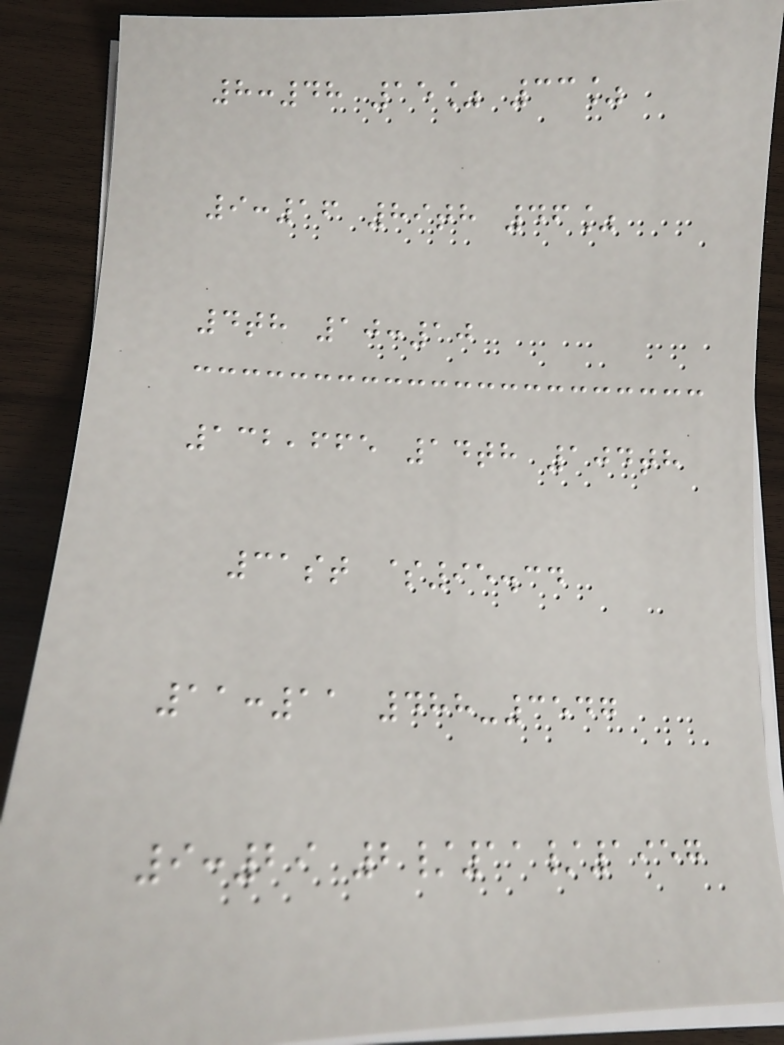8:48 15% 33%
9:16 89th 46%
4th 10:10
132,665 14th 104th
31st $95.34
11:11 488-3547
9:29 2/11/1957
